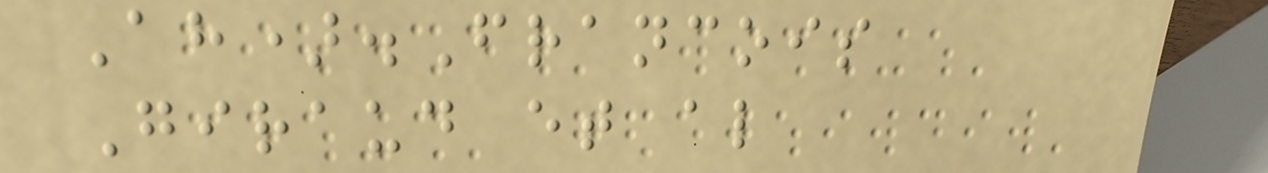Ah).Francois
Giraud et al
